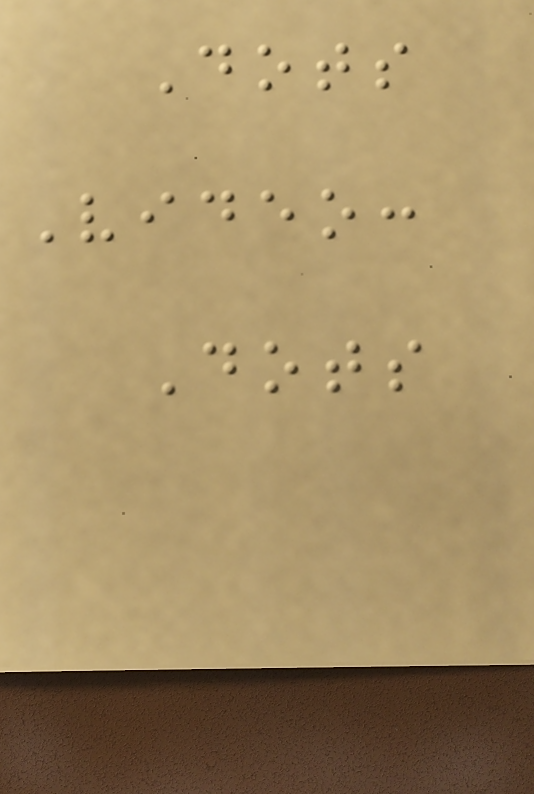Dots
Video:
Dots
